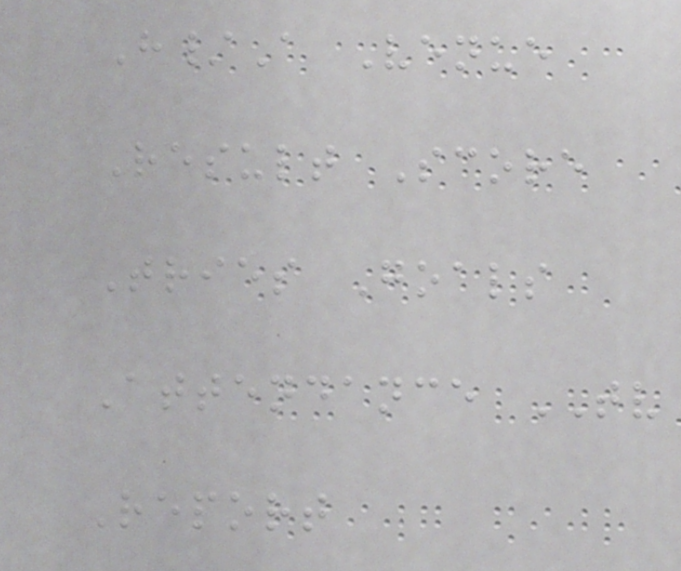H/A Venue
Result Score
Tries Goals
Attendance TV
Report
